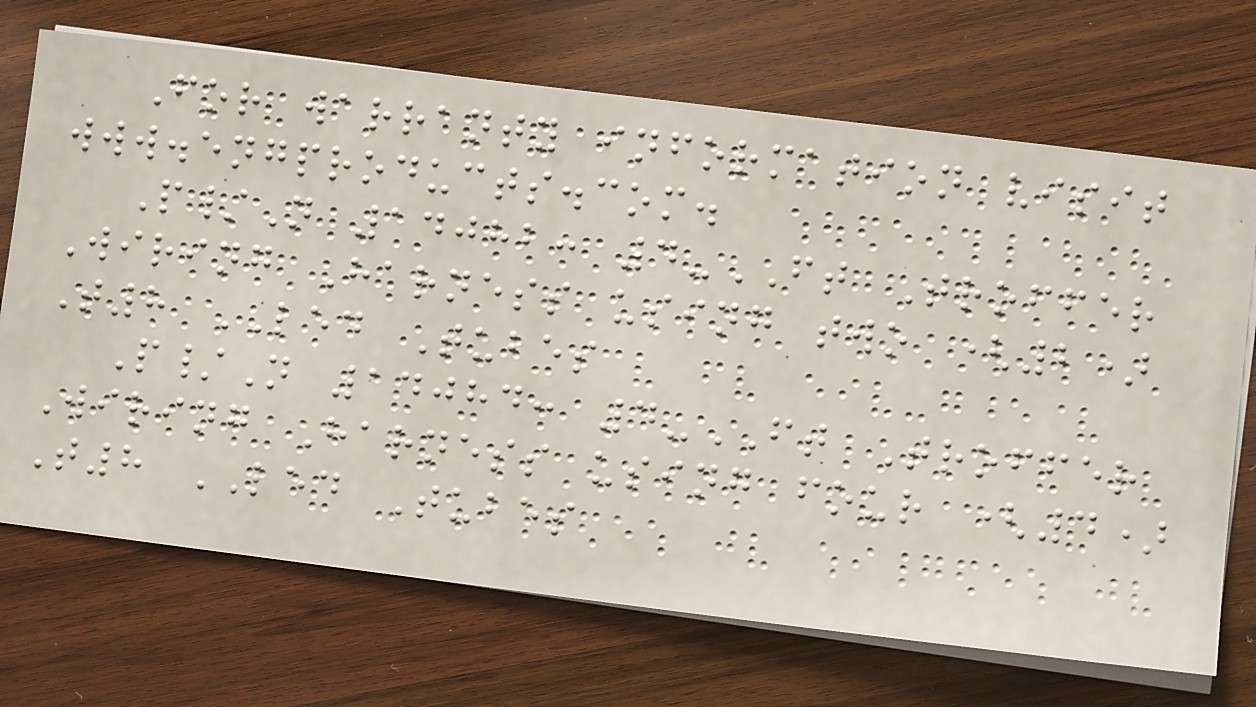For warranty information visit
www.engproducts.com.
P/N 14082: 4-FT Troffer
Wiring Harness using two (2)
T8 LED Tubes
P/N 14084: 4-FT Troffer
Wiring Harness using four (4)
T8 LED Tubes
